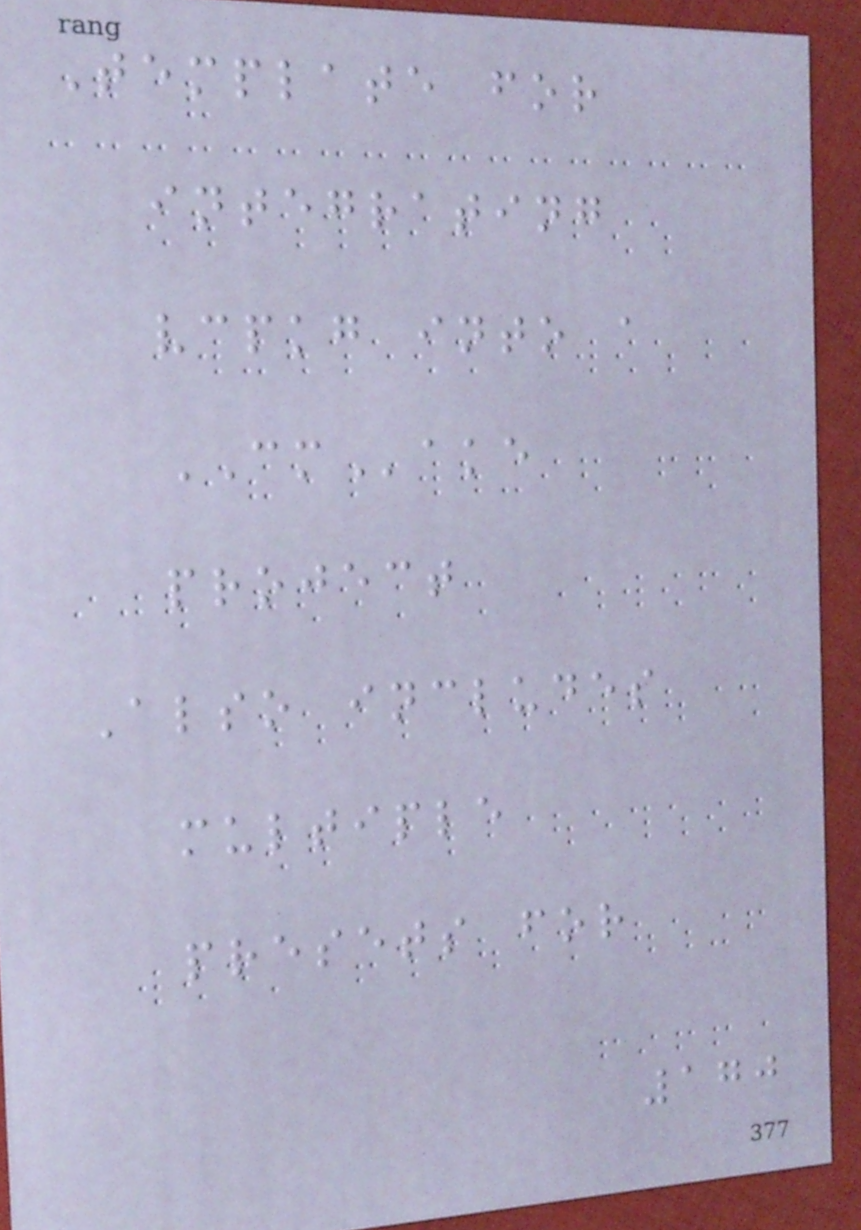Template for
integrating
vcpkg into a
CMake
project
Also includes
multiple
presets for
170
